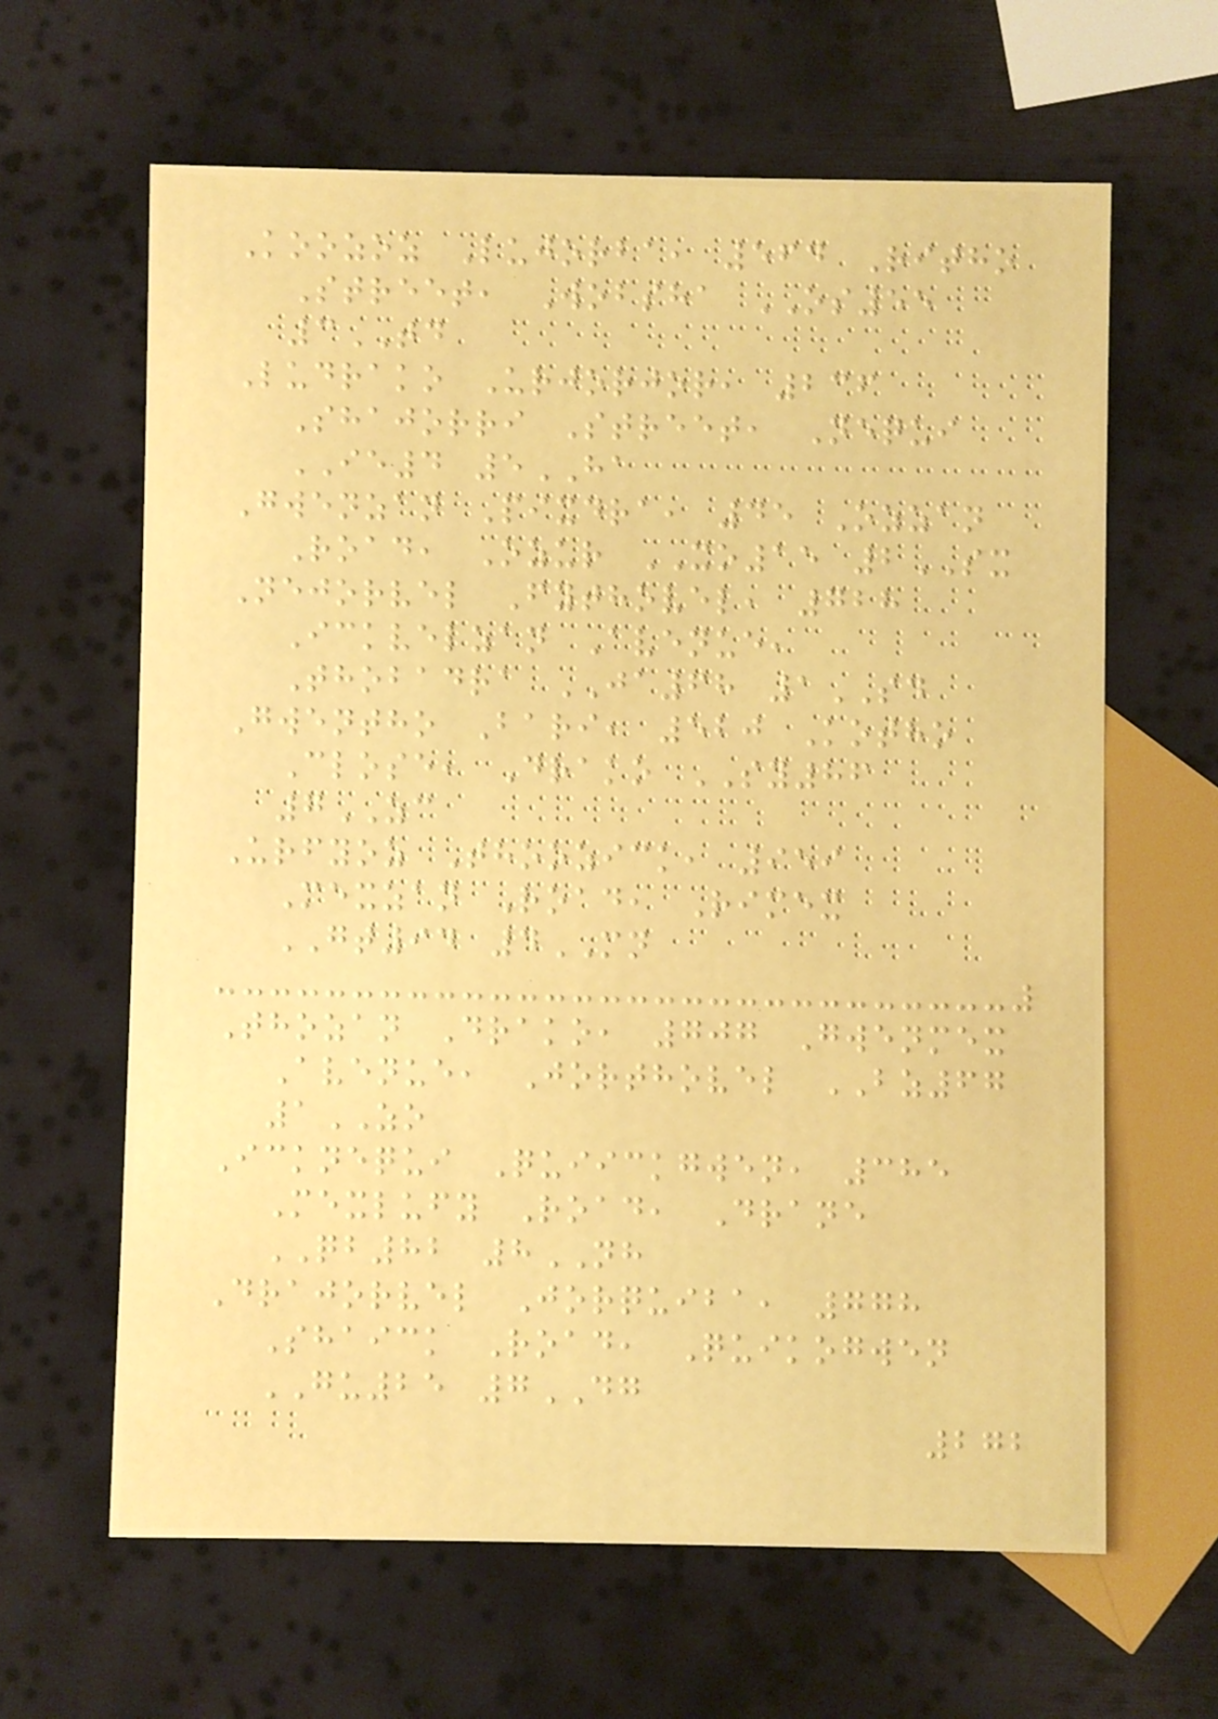Koozoz Lujorba, 564 Ritho
Street, Wobsha OS55
3TD
Ludrako Urjorjor, 236
Shajorri Street, Nequi
IE4 5HA
Gwenzan Pixdra, 45 Ozzan
Road, Ozur XO15 2SX
Nejorvel Fythovel, 728
Ickvelzan Avenue,
Thobadra JA68 1SD
Gwentho Bari, 520 Kotho
Close, Drako SY86
7ZC
Urfyoz Thoozick, 959
Mexzan Road, Rimex
GT94 4MN
Thozan Drako, 707 Gwenmex
Avenue, Jorthovel BZ67
1ZO
Icknequi Quiickgwen, 385
Mexlufy Road, Drane
QB82 8NH
Drajorvel Jorquiba, 778
Shaick Road, Quikogwen
GU25 7DG
272
